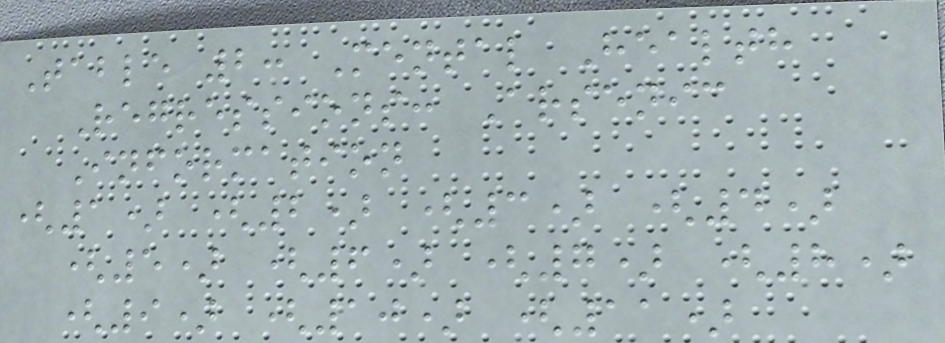Table 2: Mental Health
Regressions: Arsenic
Information
(1) (2) (3) (4)
(5) (6) (7) (8)
(9) (10) (11)
